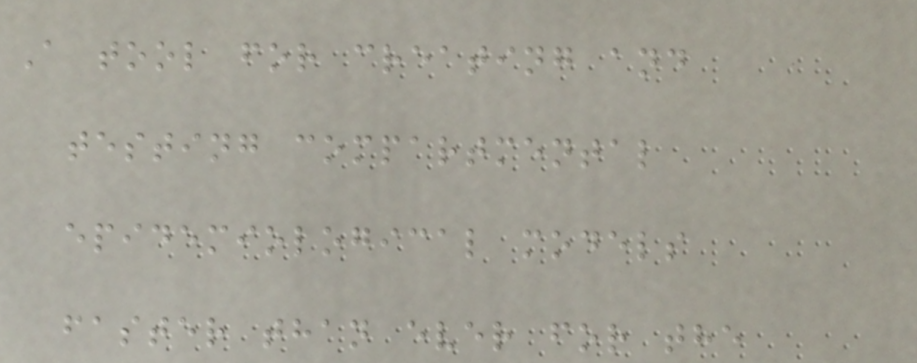A tool for creating and
testing compartmental
epidemiological models
faster than ever for the
